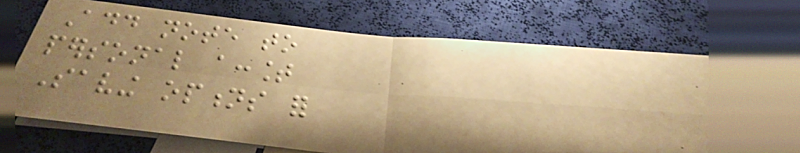Add note to
personal account
Saving options for
